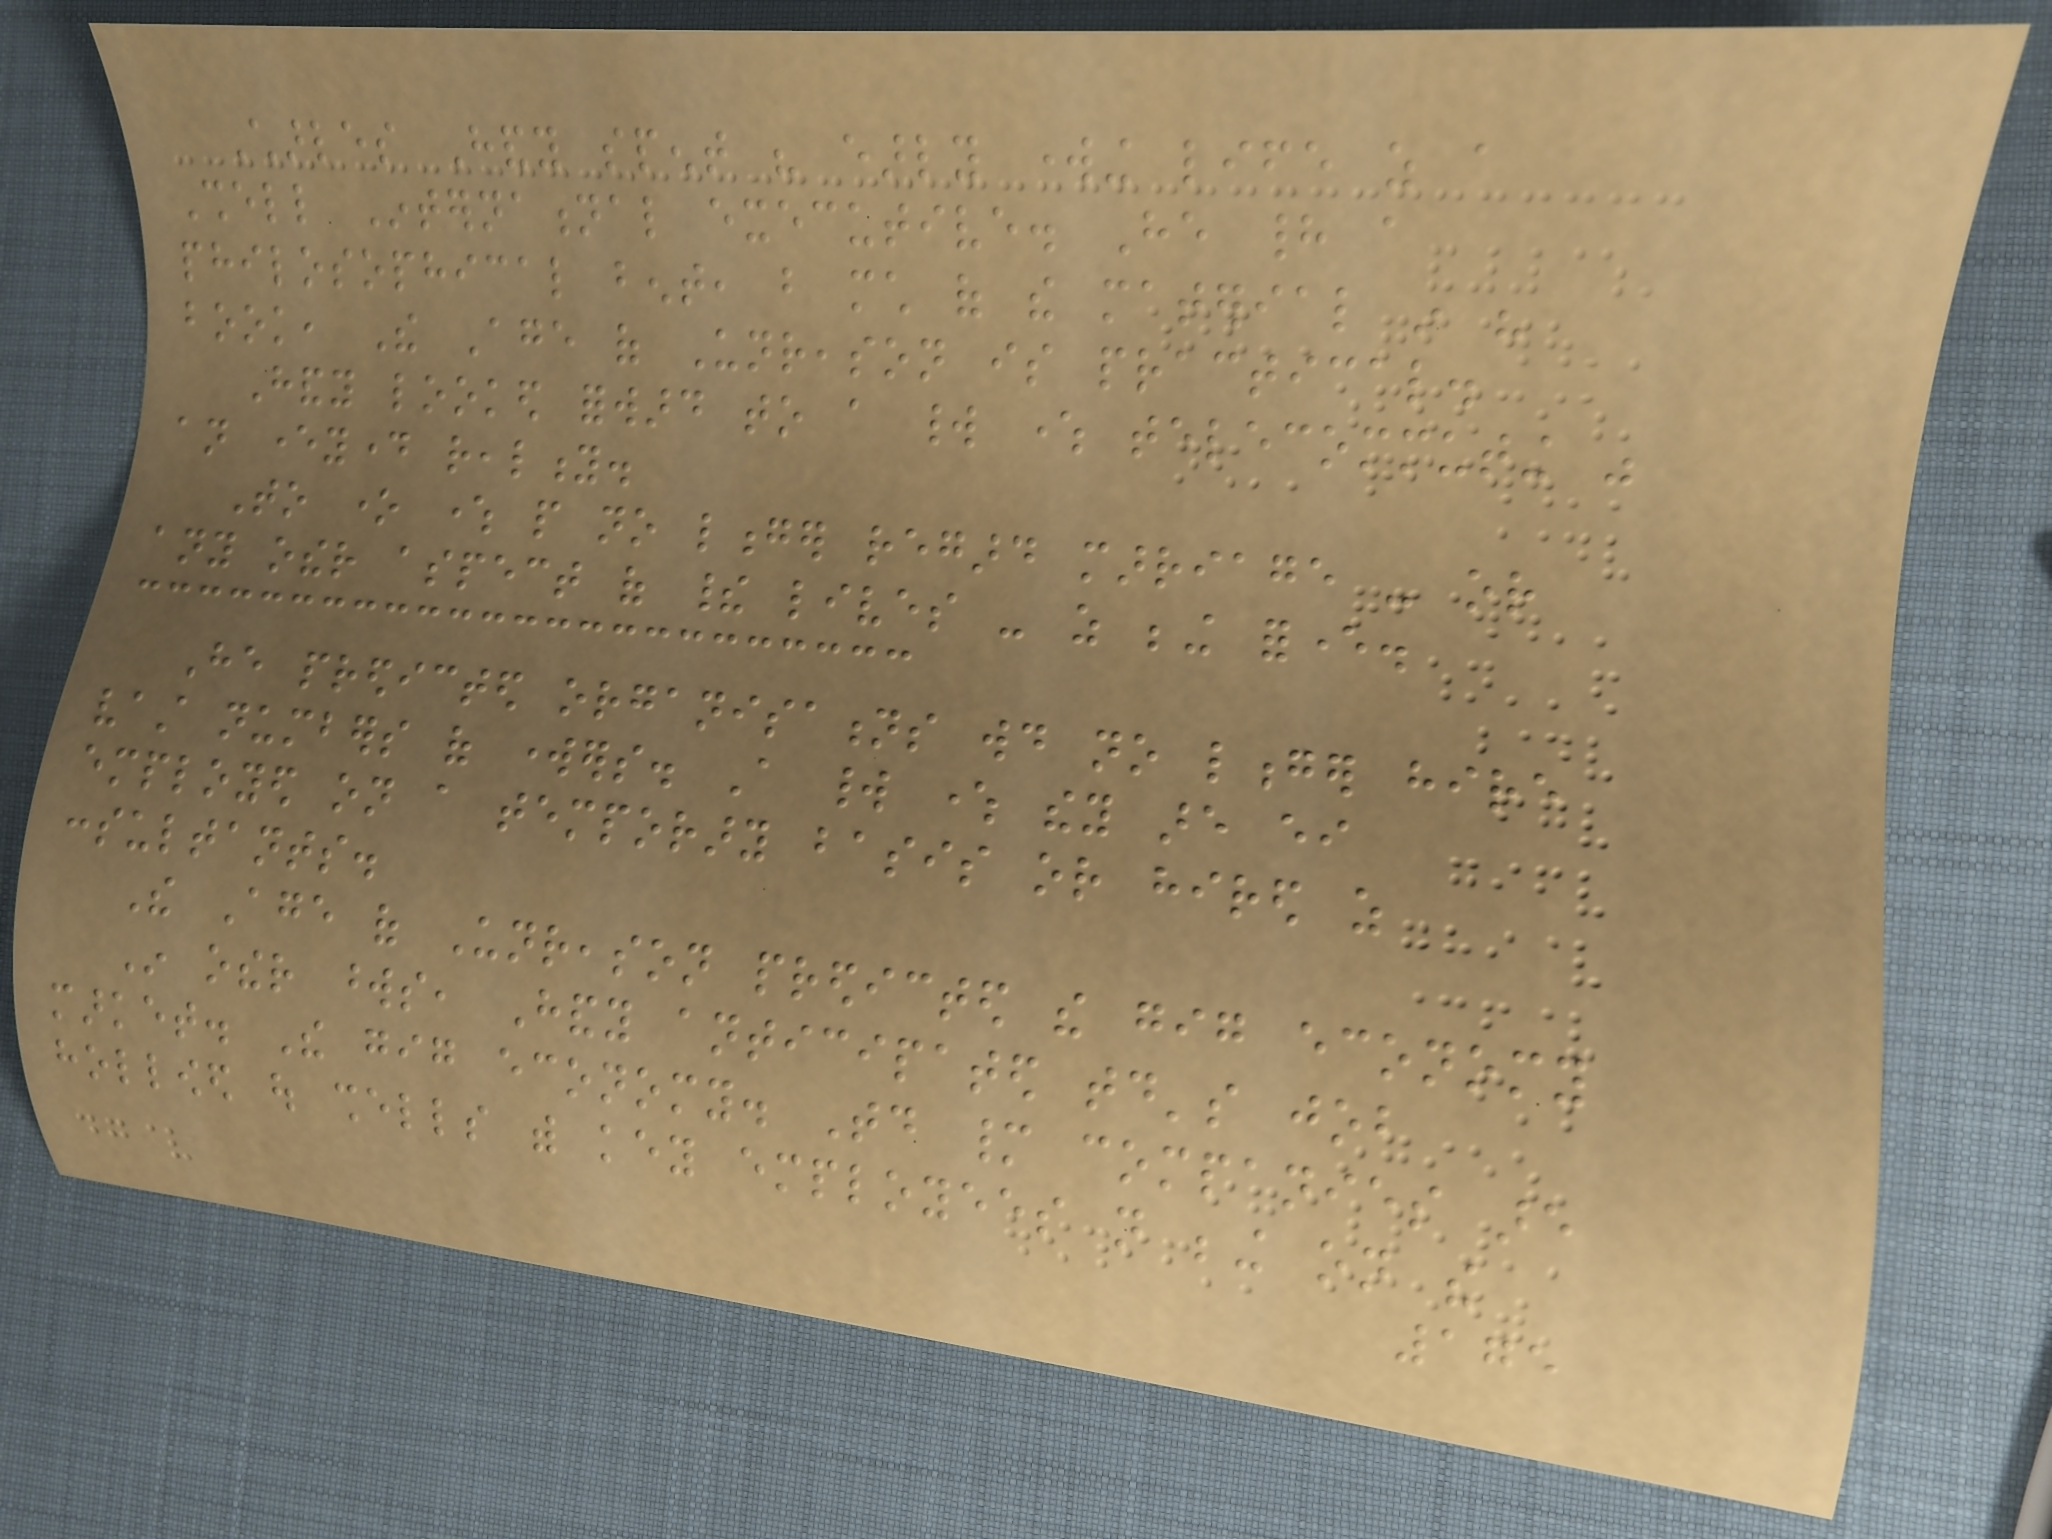Charles Handy spent his early working life as a
Shell International executive. He had a
philosophical bent, but much of the material in his
book, The Age of Unreason is practical.
Handy looked forward to a world where telecommuting was
an everyday reality.
To one where people no longer regard marriage - or
any other aspect of their lives - as being forever.
He predicted organisations would no longer hire
vast numbers of workers. A world where they are either
employed on a temporary basis or hired as
consultants.
The Age of Unreason predicted the gig economy
In other words, Handy anticipated today's job
market. The gig economy. Today many companies are
hollowed out shells with key employees not being on the
175
